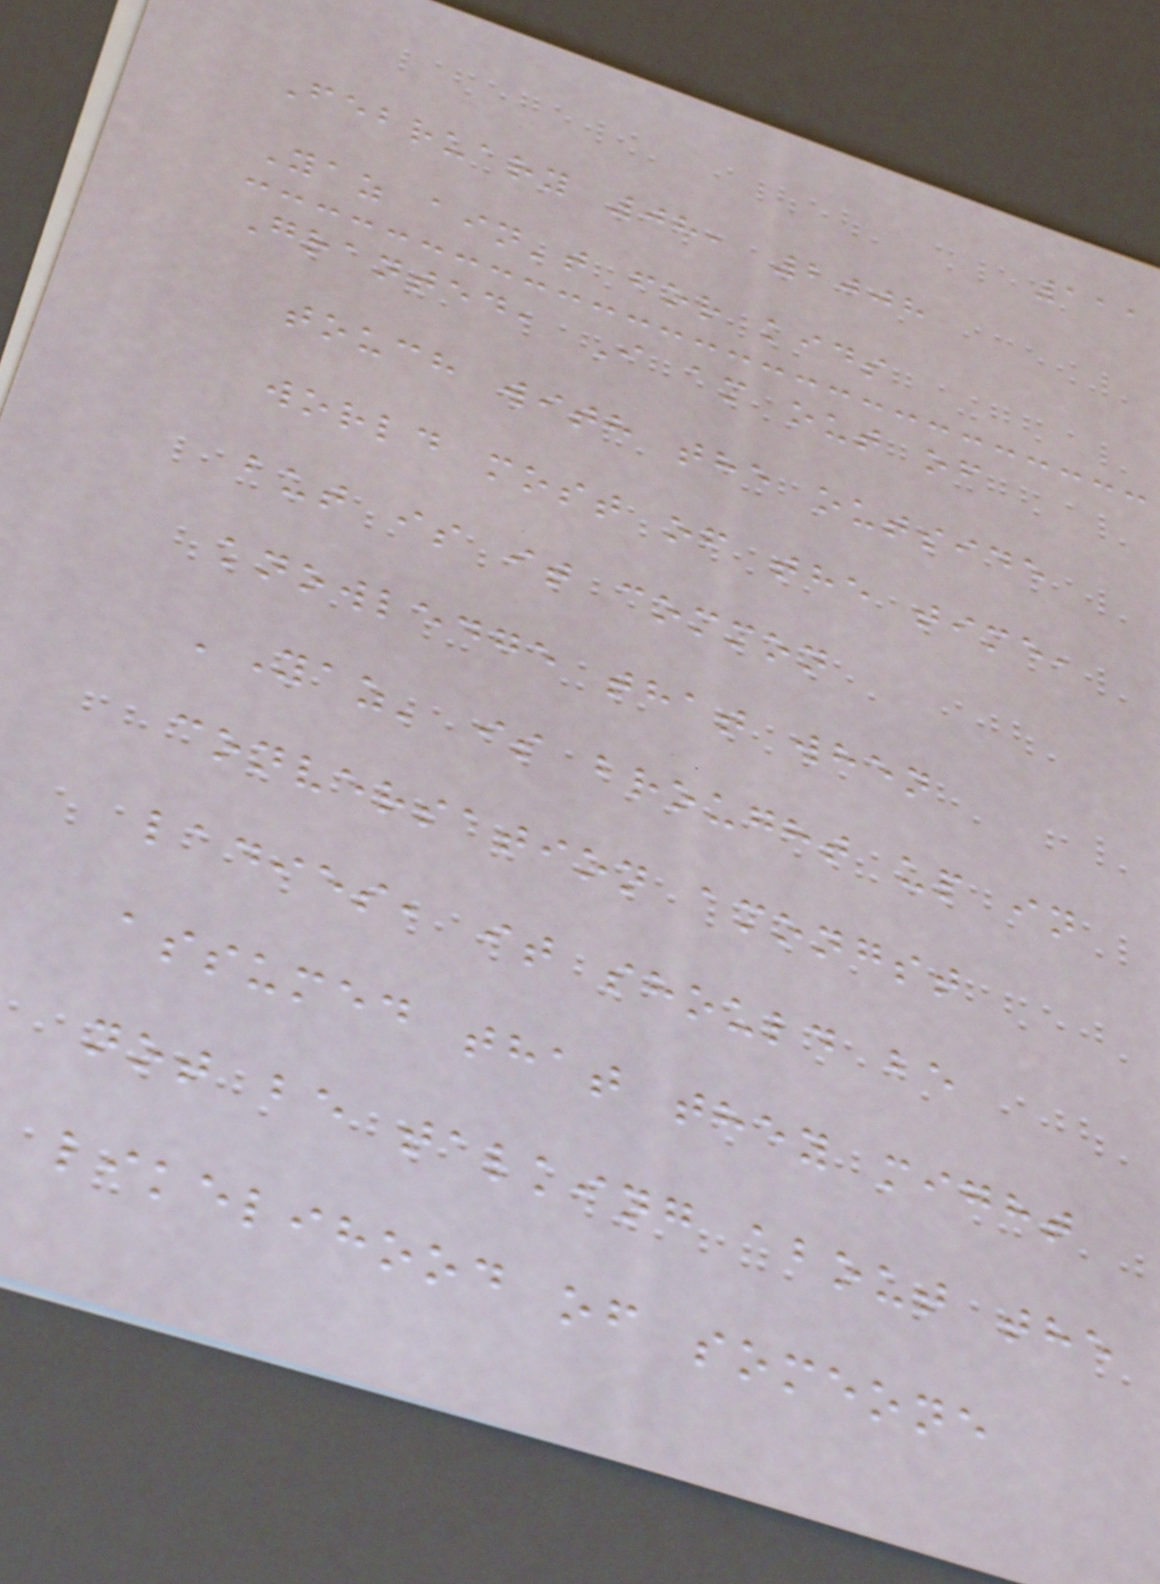111
February 08, 2008
Yaz ain't for kids
Granted, I am out of
touch with the outside
world most of the time,
but is it common
knowledge that when
'Yaz' is brought up in
conversation amongst
ladies, it should be
assumed that they might
not be talking about the
likelihood of someone
